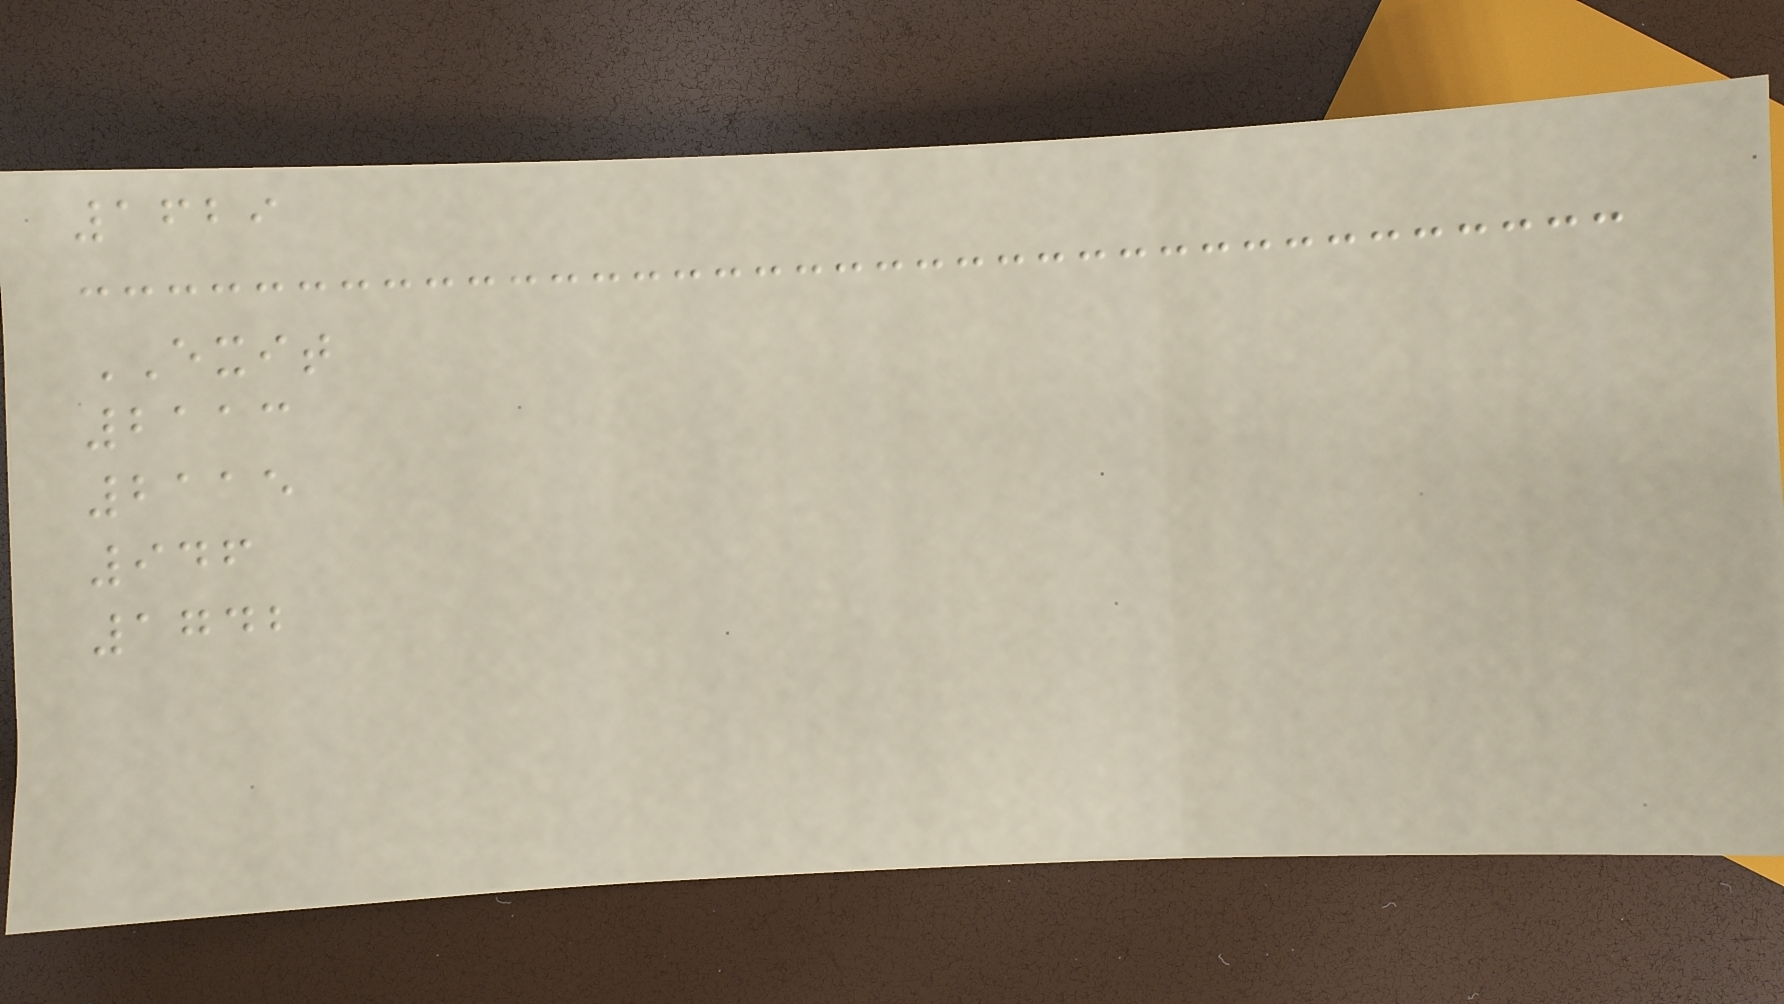1629
EXIT
2113
2115
946
1742
